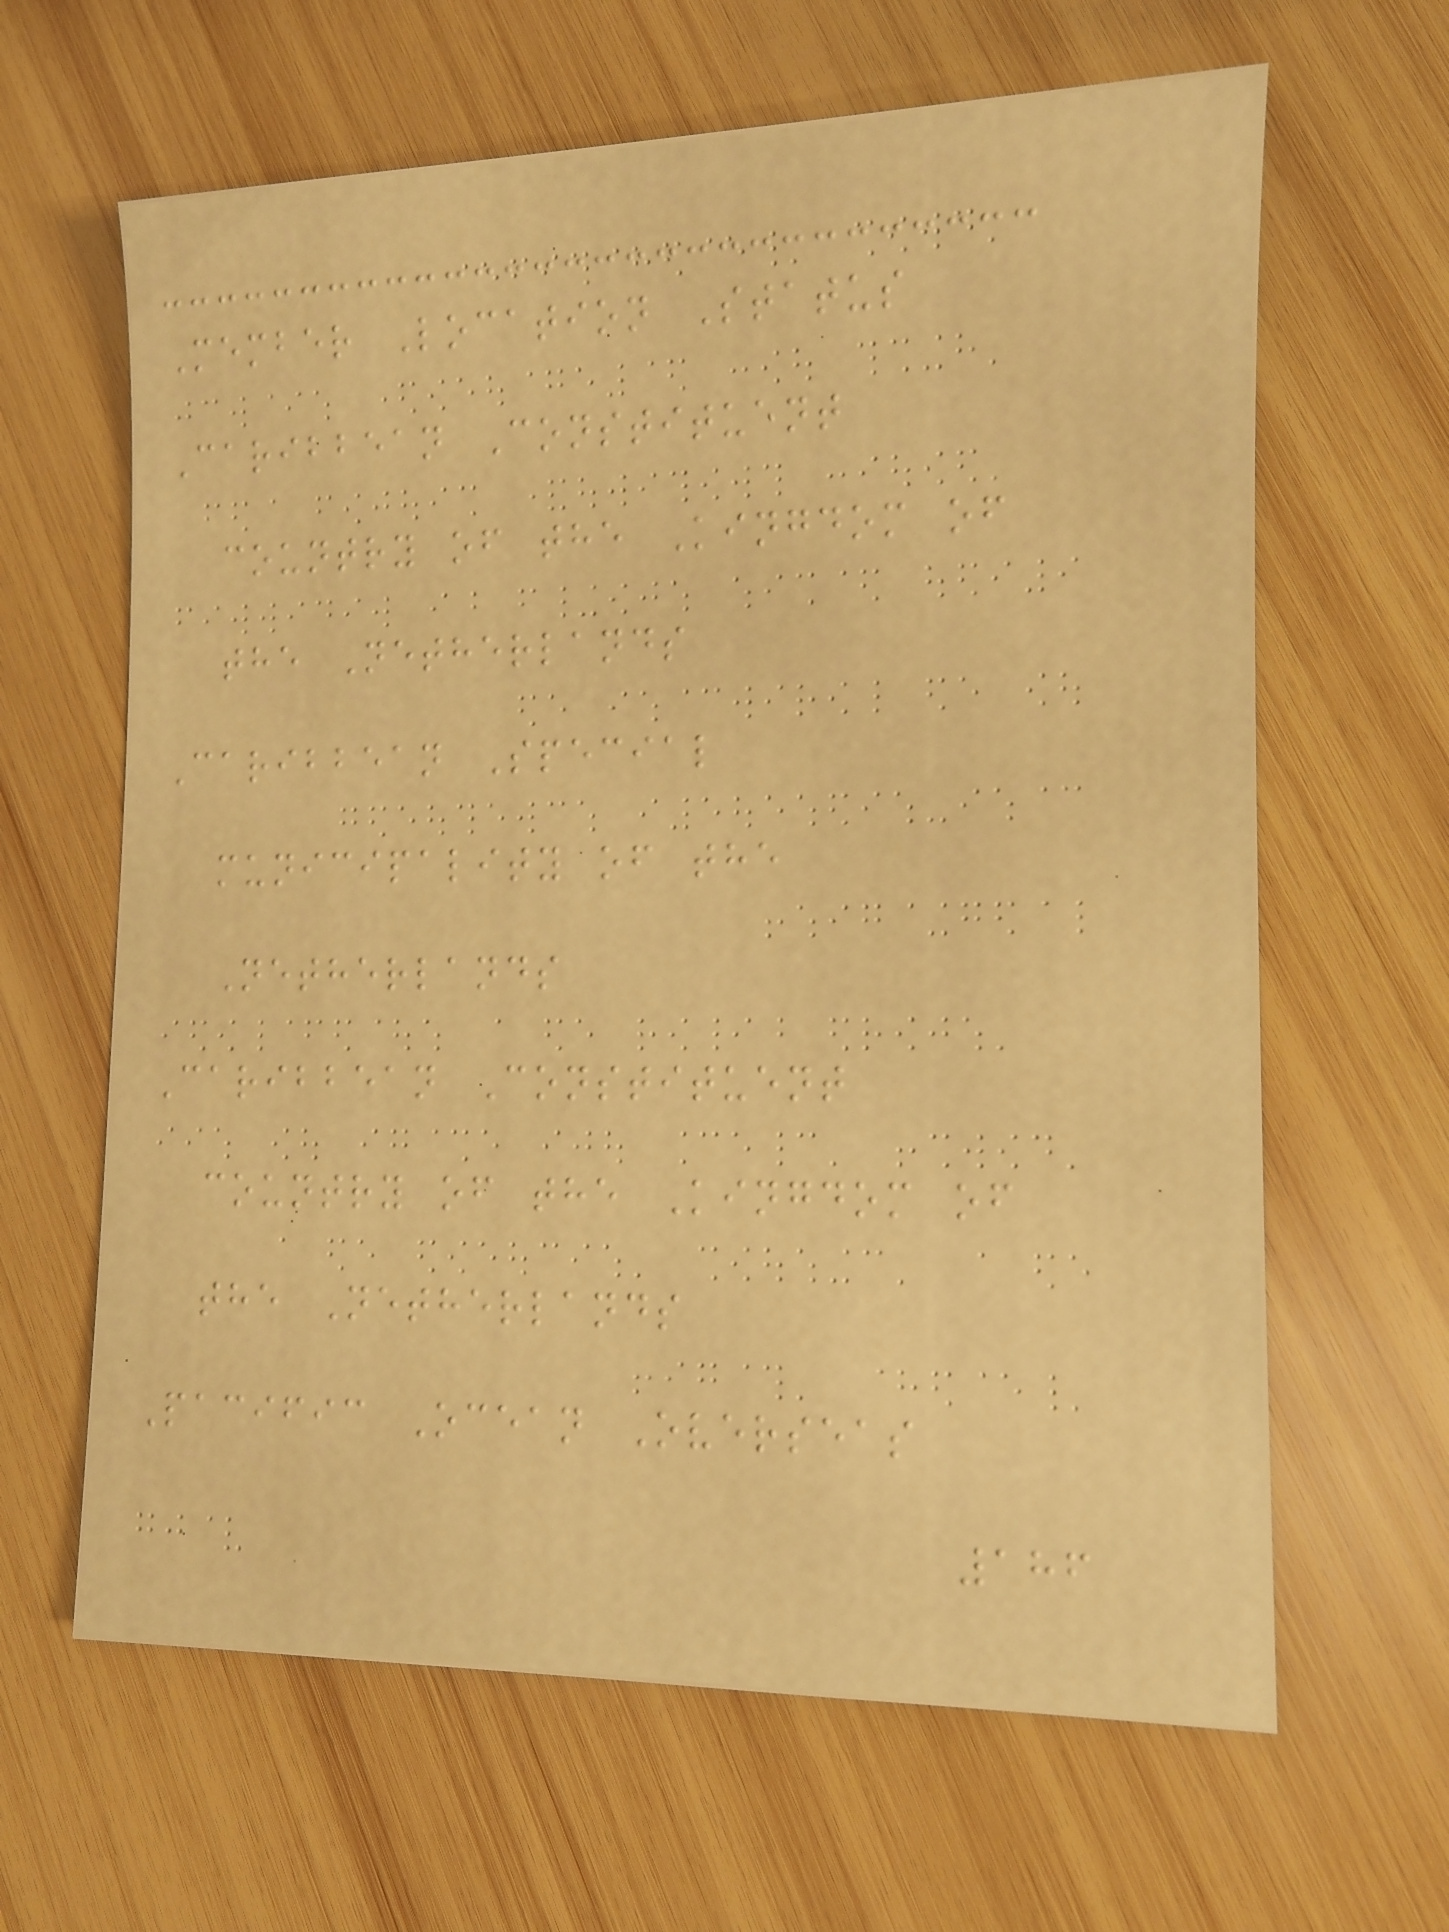Member Location Status
Caribbean Constituent
country of the Kingdom of
the Netherlands
Caribbean Special
municipality of the
Netherlands
Caribbean Constituent
country of the Kingdom of
the Netherlands
Pacific Ocean Overseas
186
